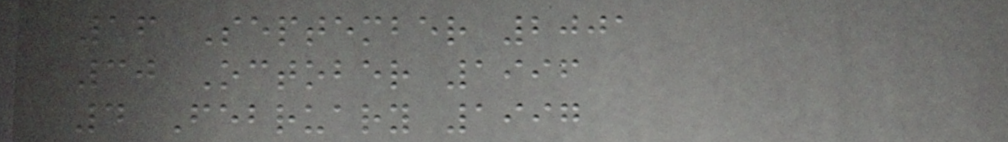16 September 2001
30 October 1996
4 February 1997
